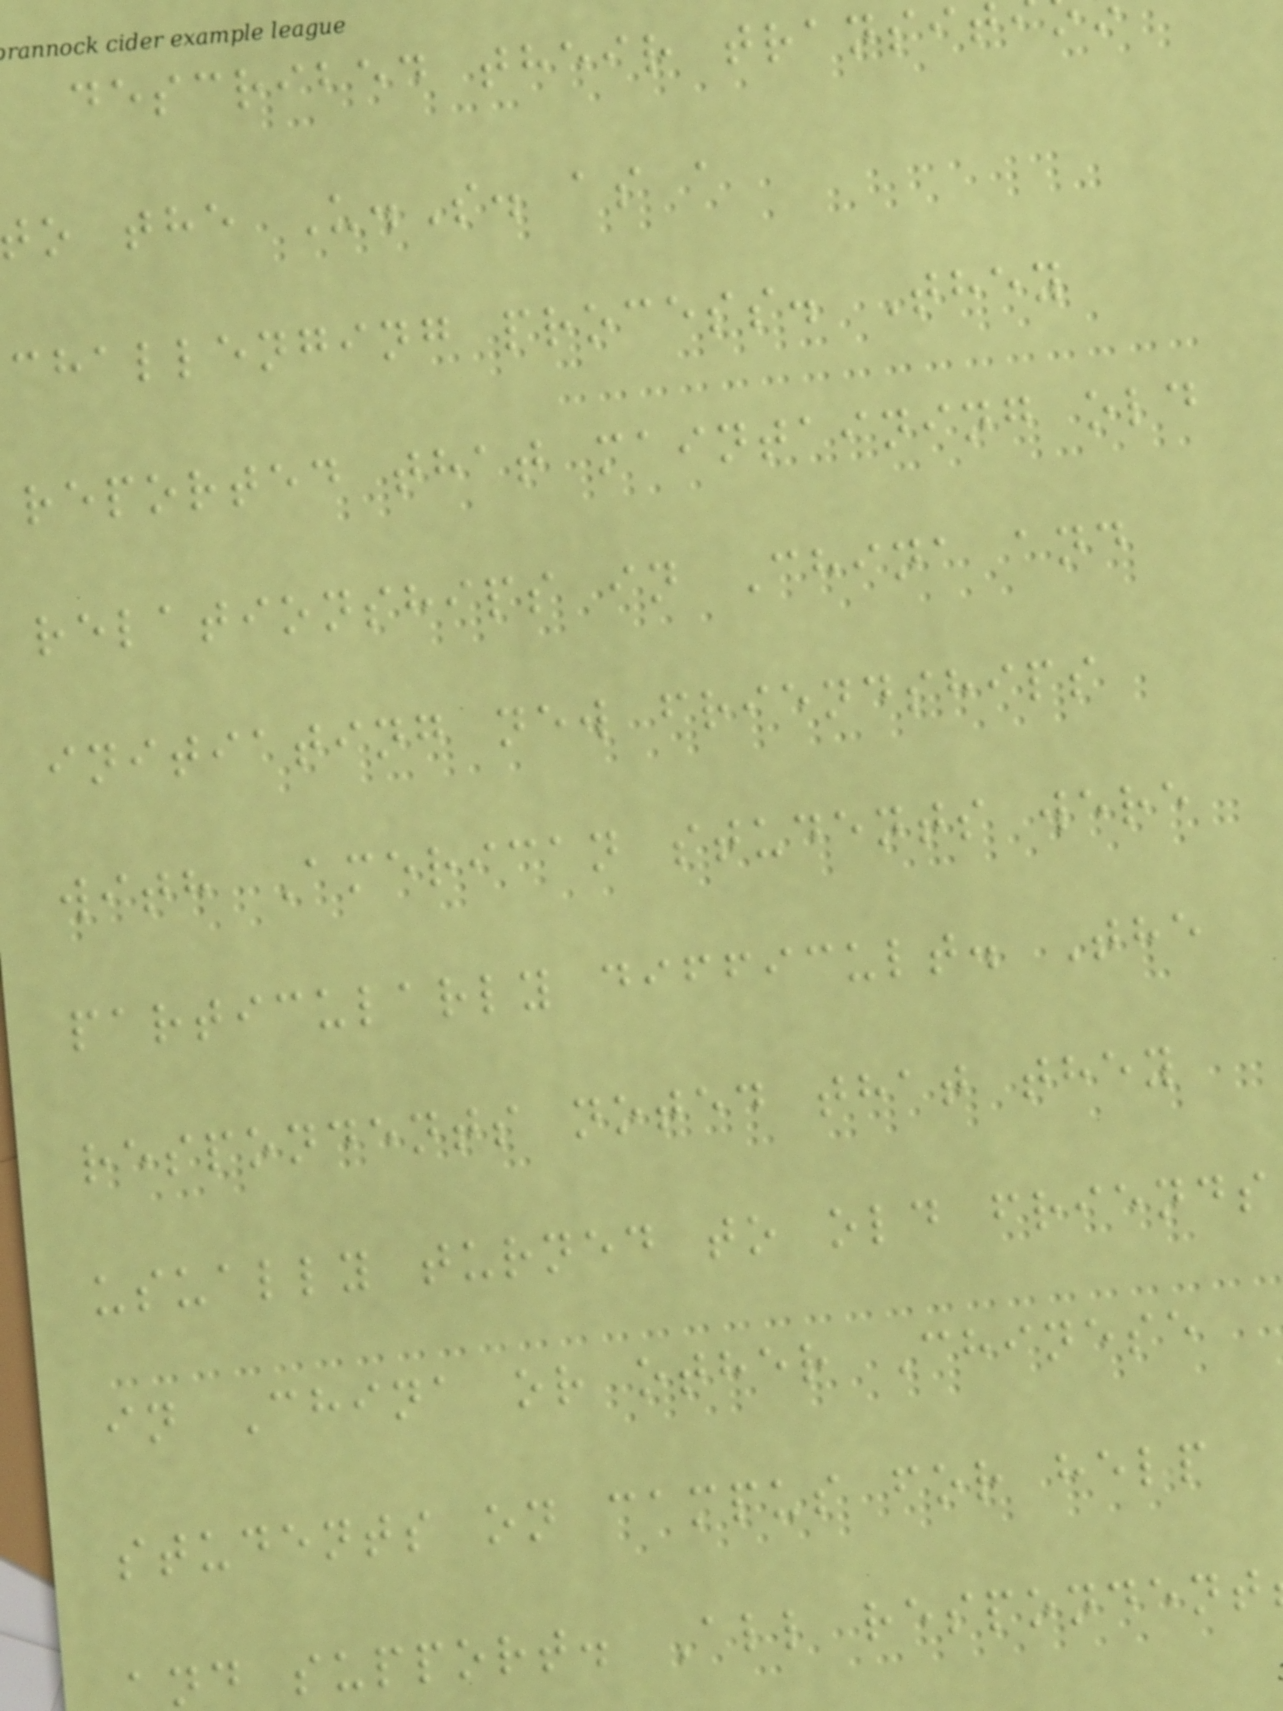described their transi
o the U.S. as a
challenging process. They
reported that maintaining old
relationships in China and
initiating new friendships
with American students were
particularly difficult. The
respondents noted that they
usually turned to old friends
in China or other Chinese
students on campus for help
nd support. All respondent
